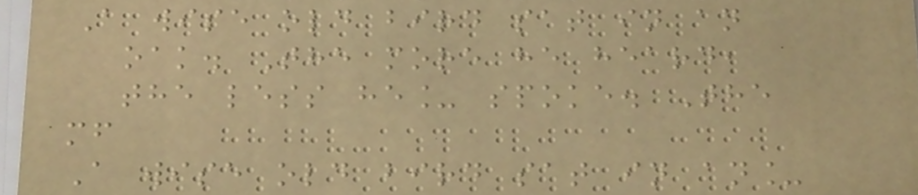A wise old bird sat in an
oak. The more he heard,
the less he_ spoke. The
mf
A wise old bird sat in an_
